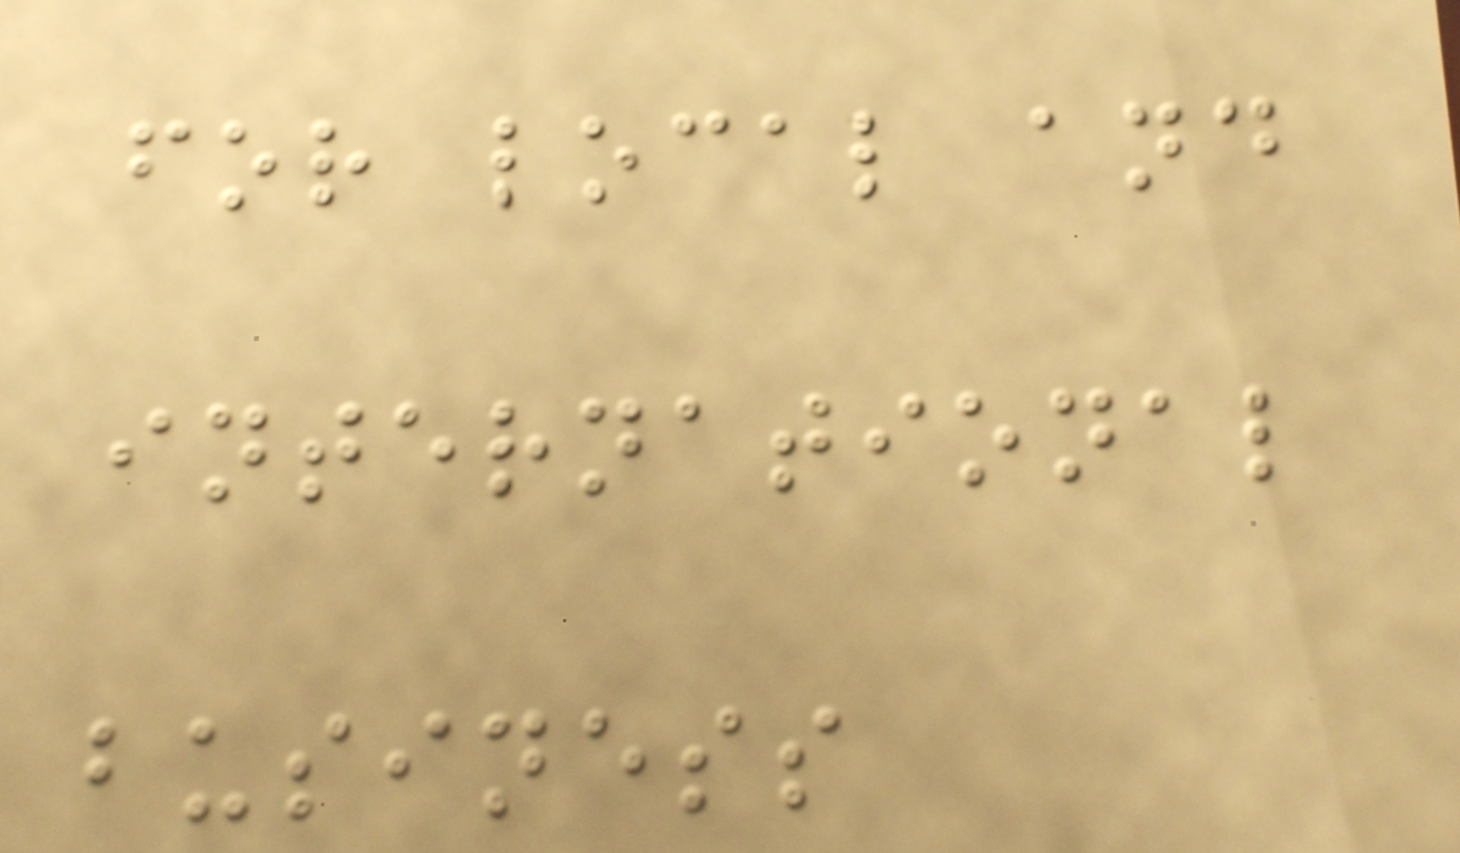for local and
international
business
